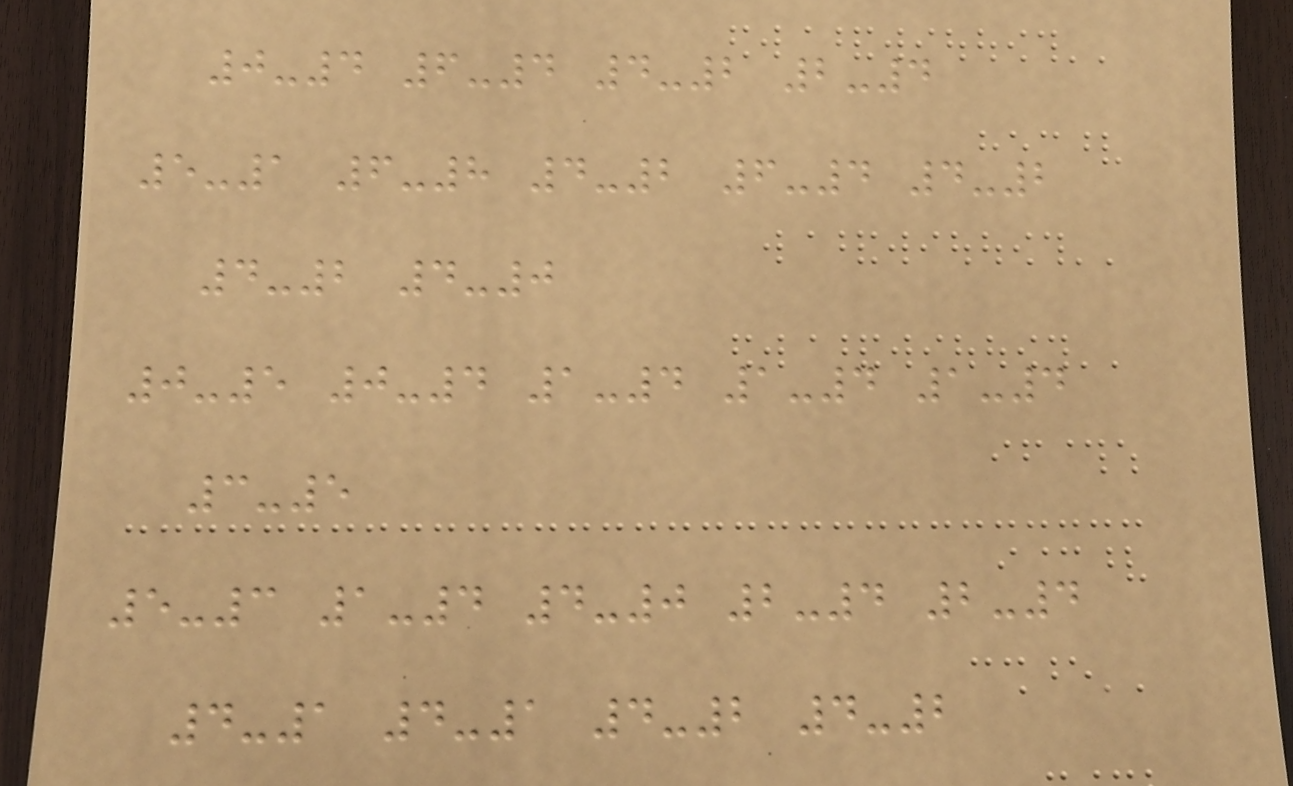0-4 6-4 4-2 2-4
5-1 6-8 4-2 6-4 4-2
4-2 4-0
0-5 0-4 1-4 1-4 1-4
3-5
5-3 1-4 4-0 2-4 2-4
4-1 4-1 4-2 4-2
